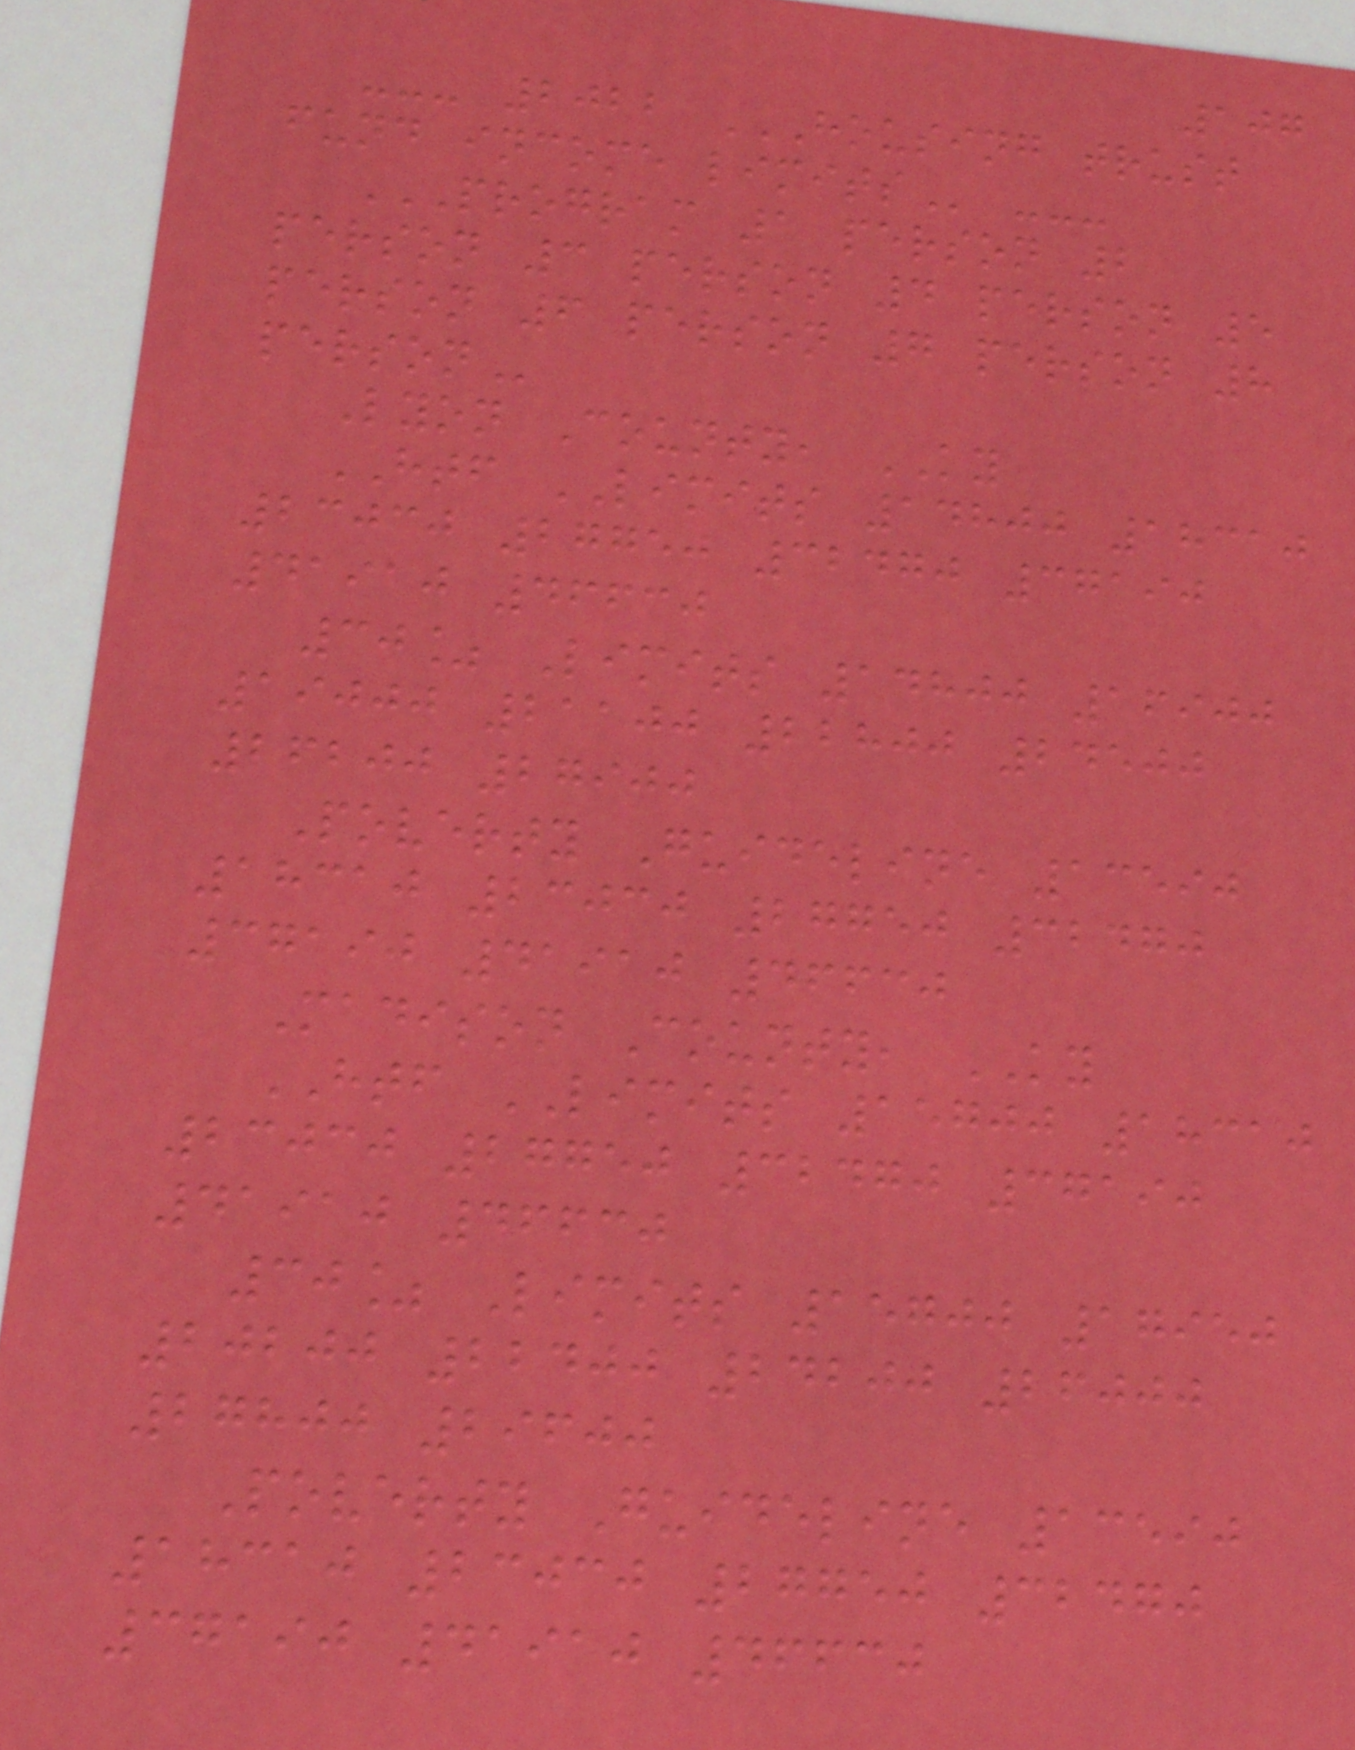107
--- 2022 HOUSING TRUST
FUND INCOME LIMITS ---
PROGRAM 1 PERSON 2
PERSON 3 PERSON 4 PERSON 5
PERSON 6 PERSON 7 PERSON 8
PERSON
Lyon County, KY
HTF LIMITS 14800 18310
23030 27750 32470 37190
41910 46630
30% Limits 14800 16900
19000 21100 22800 24500
26200 27900
Poverty Guideline 13590
18310 23030 27750 32470
37190 41910 46630
Madison County, KY
HTF LIMITS 15700 18310
23030 27750 32470 37190
41910 46630
30% Limits 15700 17950
20200 22400 24200 26000
27800 29600
Poverty Guideline 13590
18310 23030 27750 32470
37190 41910 46630
